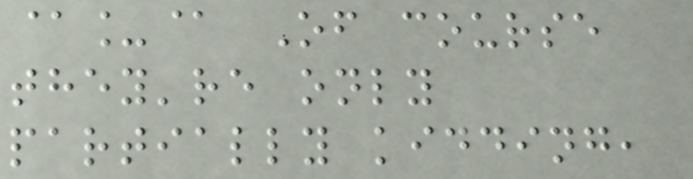@_@ Of course
they're only
partially kidding,
